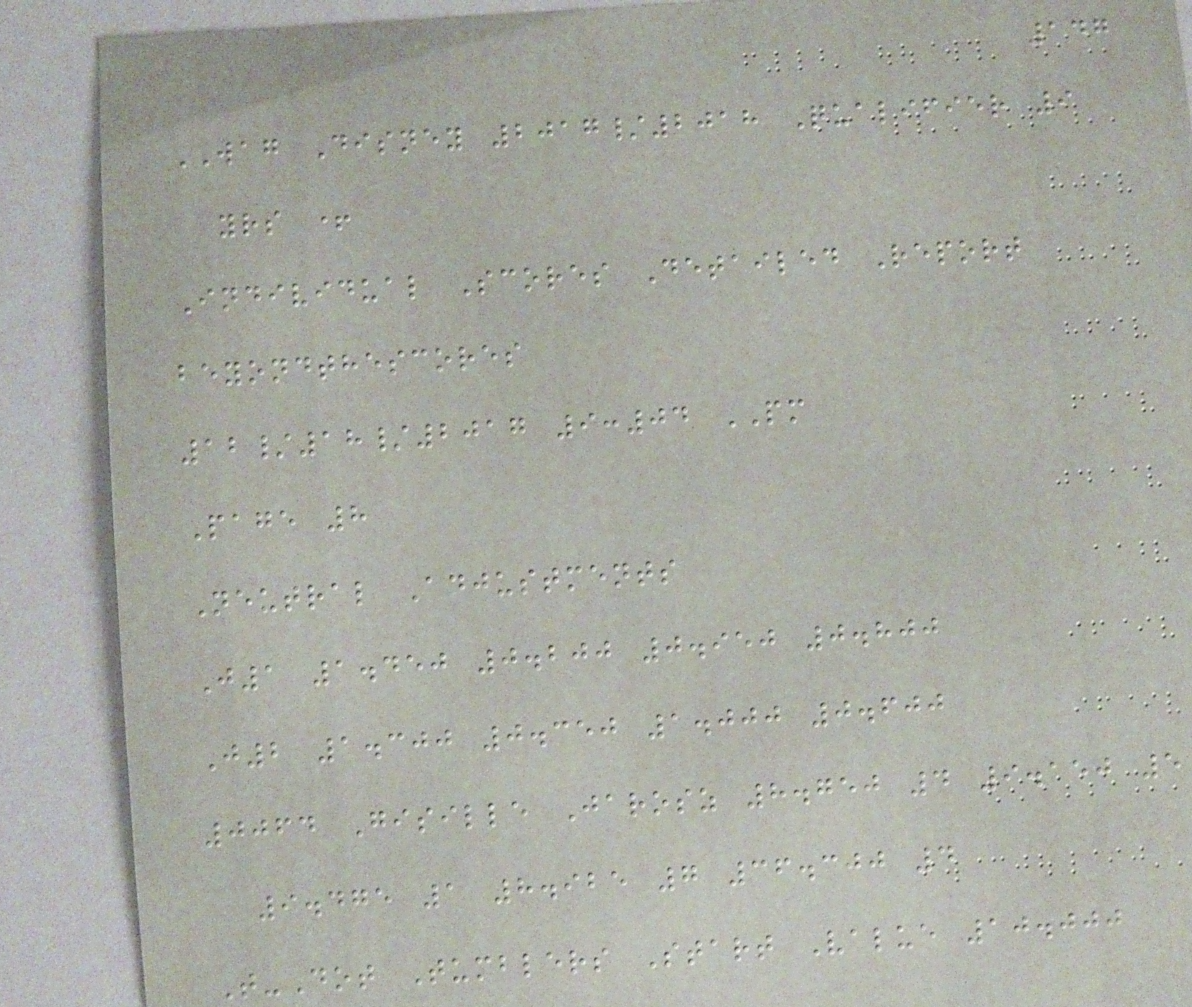147
WAG Disney 2017/2018 Qualifier 9
yrs +
Individual Scores Detailed Report
beyondthescores
12/18/2017 9:04 PM
Page 8
Neutral Adjustments
J1 1.450 0.200 0.950 0.800
J2 1.300 0.350 1.000 0.600
0064 Gisille Jarosz 8.750 4 9.150 5
9.475 1 8.925 7 36.300 4
T-Dot Tumblers Start Value 10.000
